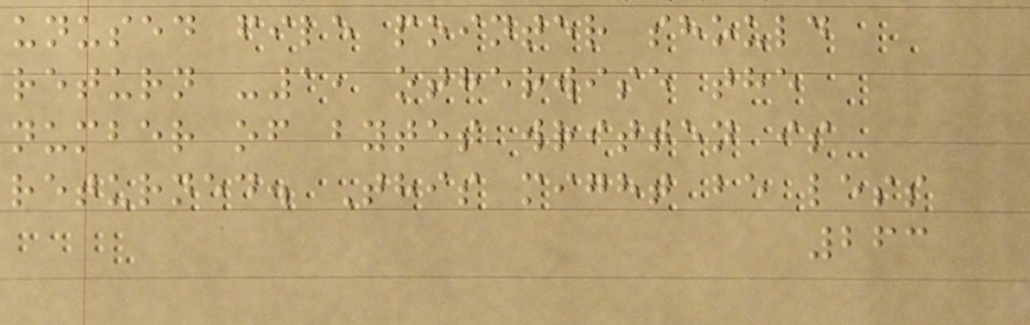unused file pointer should
return -1, otherwise the
number of bytes written is
returned. This might be less
263
